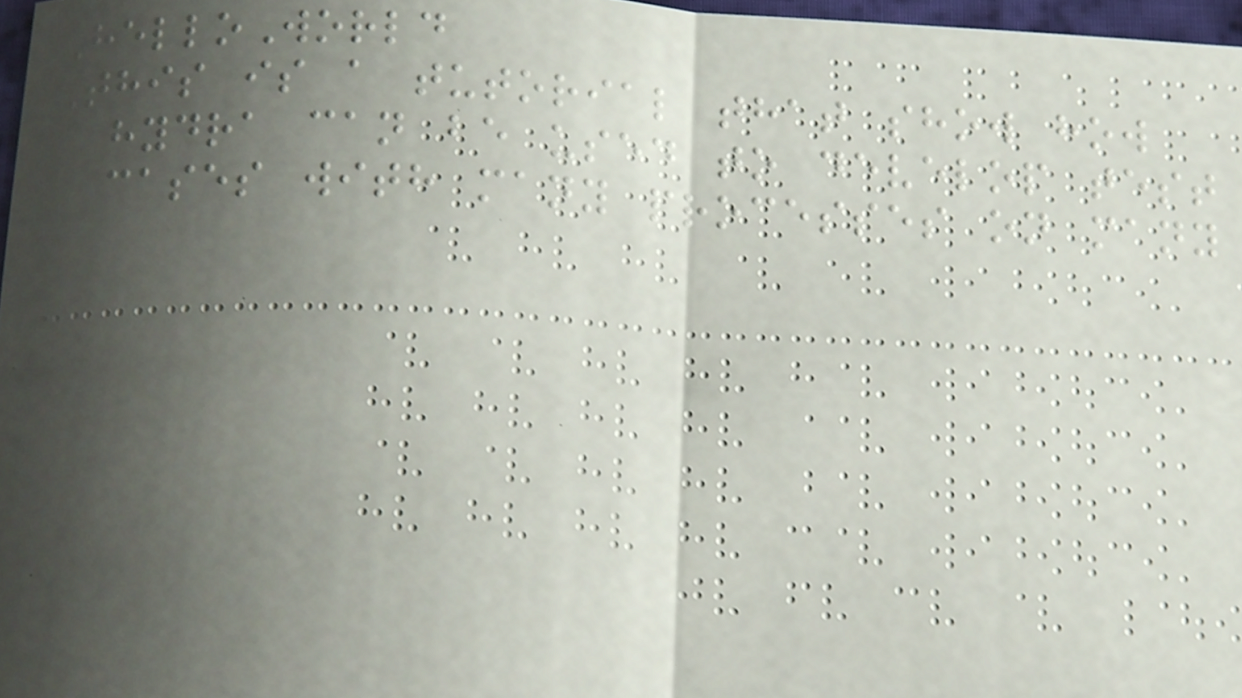HelloWorld
This is a tutorial that show how
hydra can be used to develop test
cases with many processes on many
